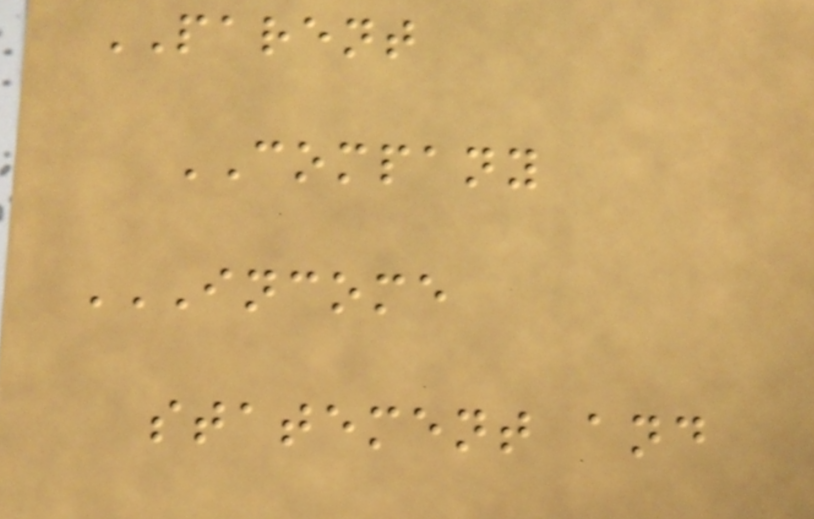PARENT
COMPANY
INCOME
STATEMENT AND
